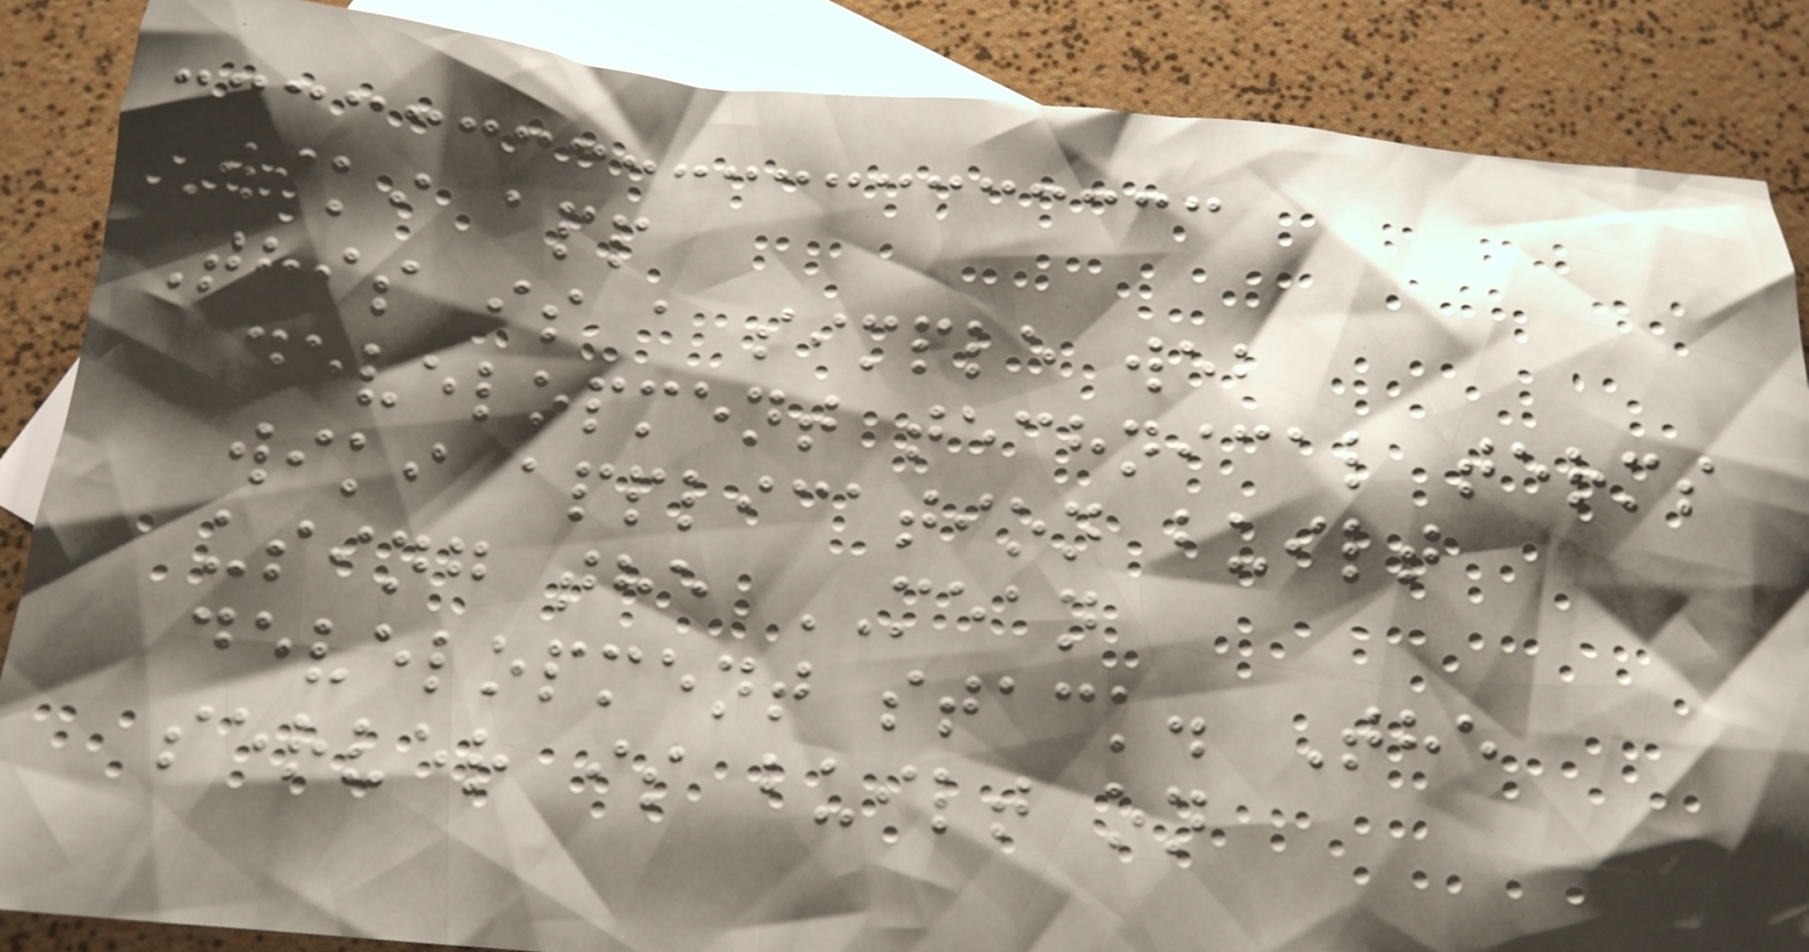Wiki app
This is a simple web
development technical terms
wiki application built
using the MEAN
development stack. The
server is built on
